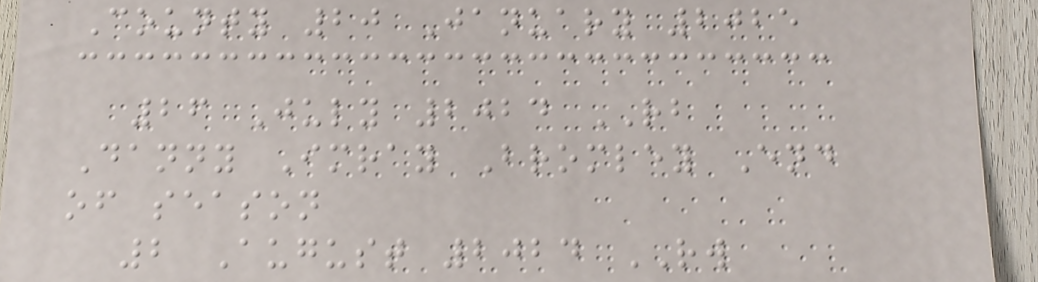County 20 January 2025
26 July 2024 RB
Danny Imray Bromley End
of season
2 August 2024 RW
